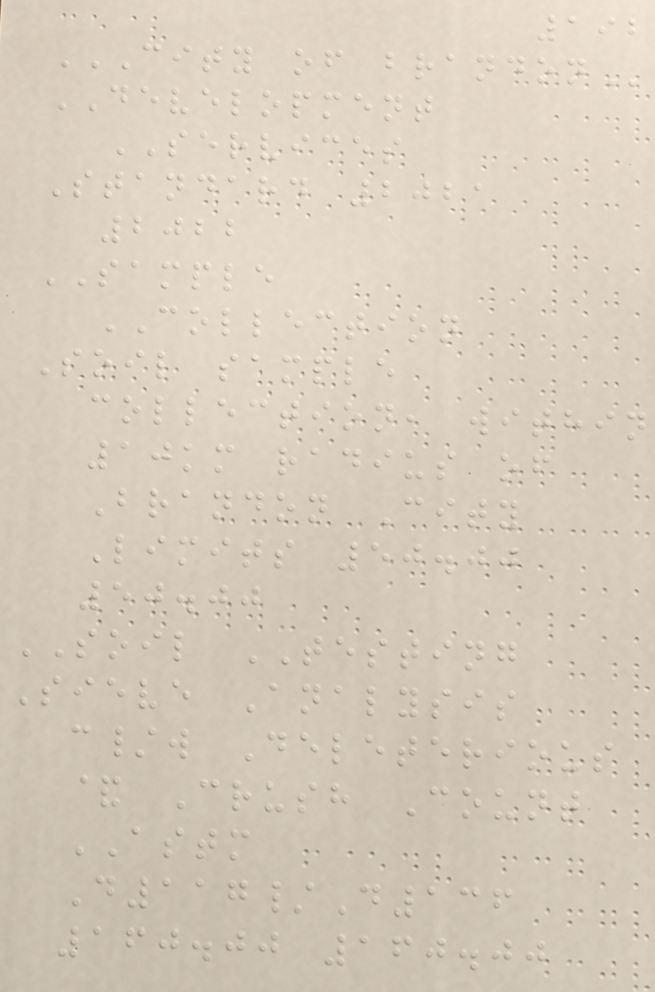192
CITY OF BRANDON
DEVELOPMENT
SERVICES
Standard 2021
2022
SAMPLE
COLLECTION
Soil sample
collection, within
10km radius of
Brandon City
Limits 50.00
50.00
SOIL TESTING
Sieve Analysis
c/w Deleterious
& Crush Count
ASTM
D117/D136
160.00 160.00
